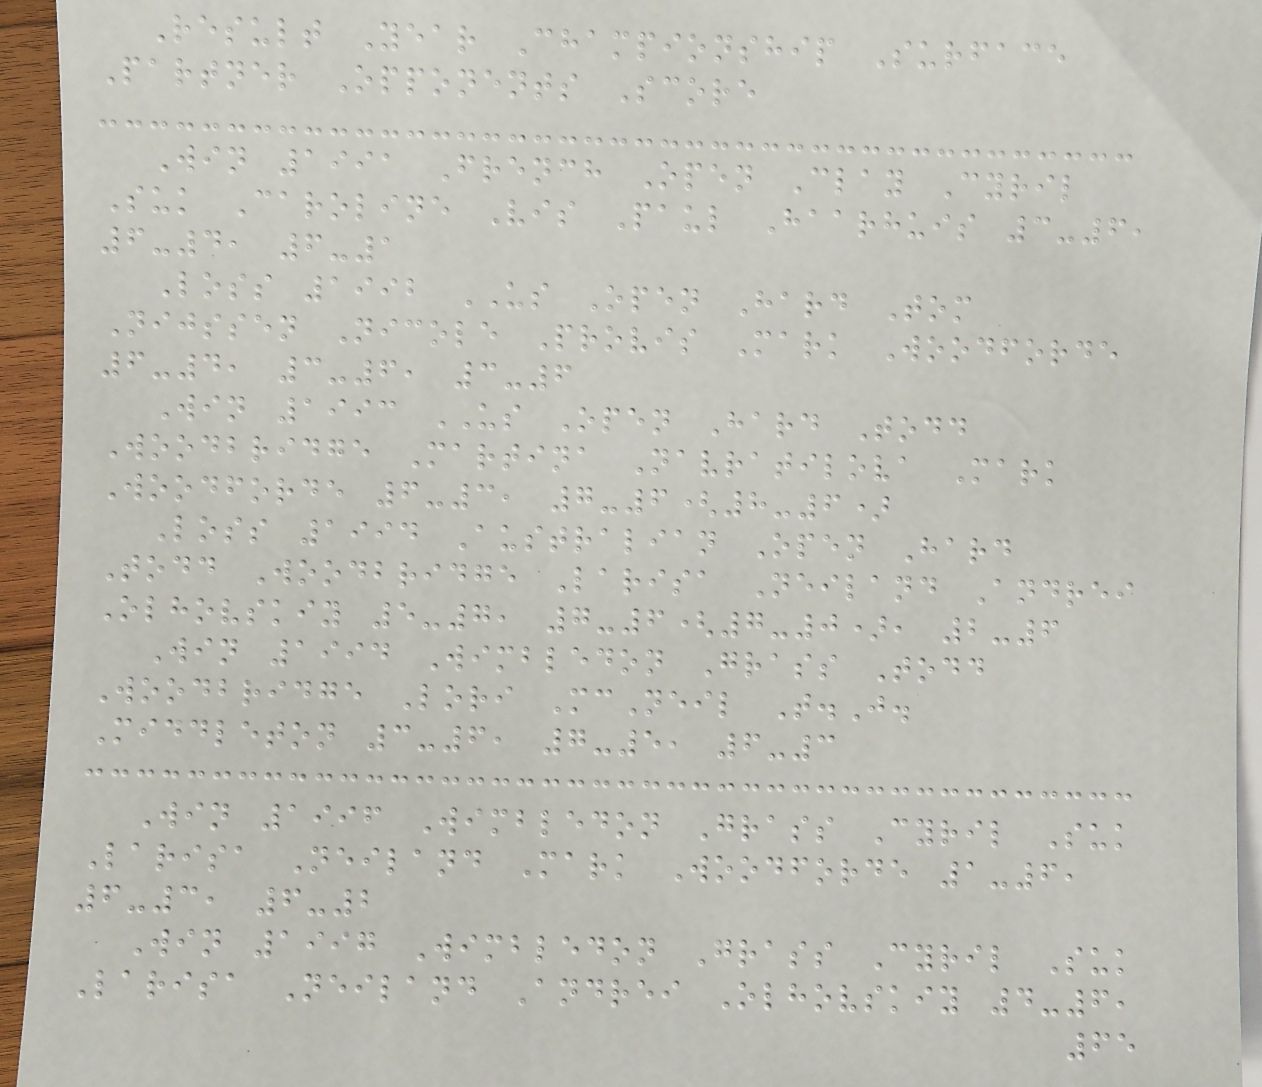Result Year Championship Surface
Partner Opponents Score
Win 1991 French Open Clay Cyril
Suk Caroline Vis Paul Haarhuis 3-6,
6-4, 6-1
Loss 1992 US Open Hard Tom
Nijssen Nicole Provis Mark Woodforde
6-4, 3-6, 3-6
Win 1993 US Open Hard Todd
Woodbridge Martina Navratilova Mark
Woodforde 6-3, 7-6(8-6)
Loss 1994 Australian Open Hard
Todd Woodbridge Larisa Neiland Andrei
Olhovskiy 5-7, 7-6(7-0), 2-6
Win 1994 Wimbledon Grass Todd
Woodbridge Lori McNeil T.J.
Middleton 3-6, 7-5, 6-3
Win 1996 Wimbledon Grass Cyril Suk
Larisa Neiland Mark Woodforde 1-6,
6-3, 6-2
Win 1997 Wimbledon Grass Cyril Suk
Larisa Neiland Andrei Olhovskiy 4-6,
65
